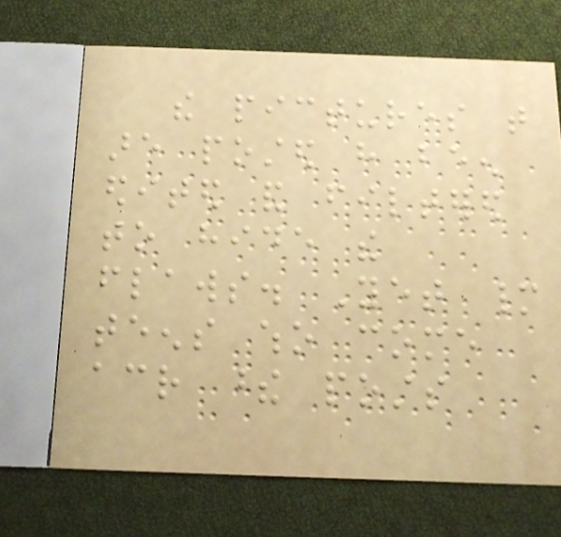the pictures that
are posted have been
edited and filtered
to hide the
flaws. Yet many
teens who come
across these posts
